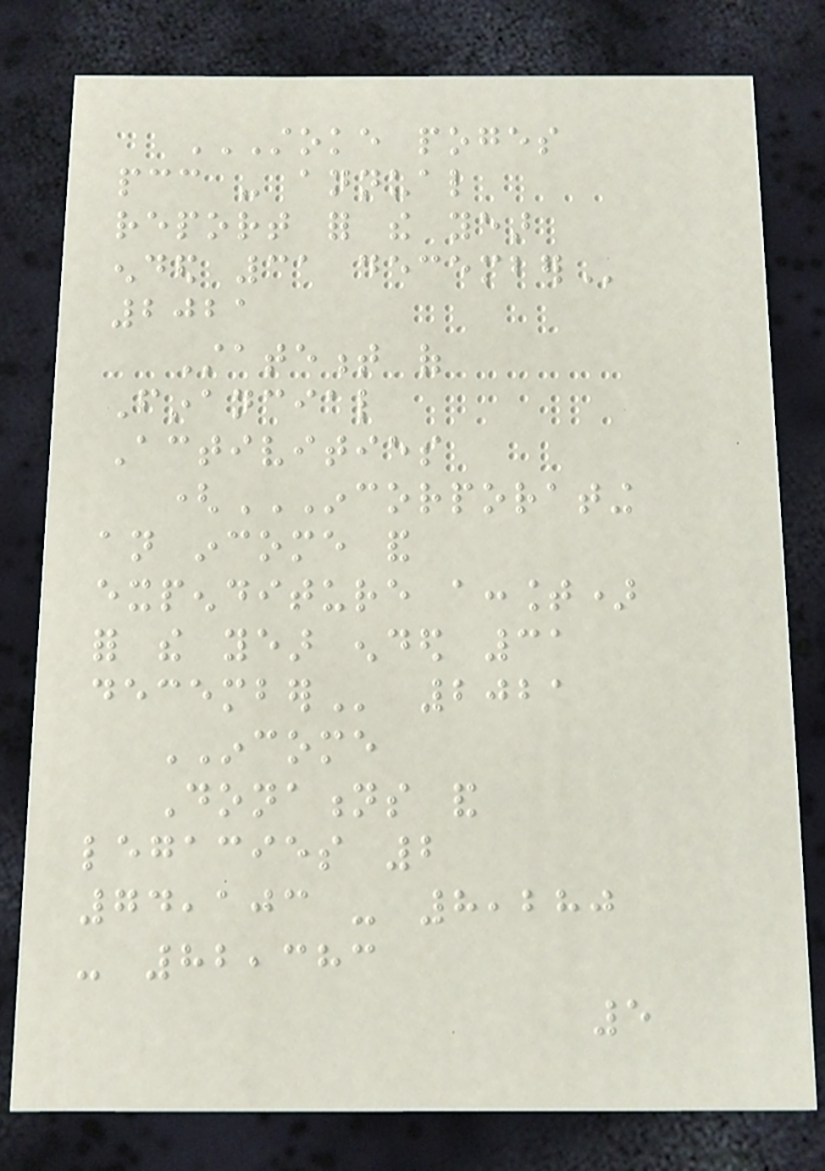STOKE POGES
PCC - ANNUAL
REPORT FOR THE YEAR
ENDED 31 DECEMBER
2021
Statement of
Financial
Activities
(INCORPORATING
AN INCOME AND
EXPENDITURE ACCOUNT)
FOR THE YEAR ENDED 31
DECEMBER 2021
INCOME
Donations and
legacies 2
74,103 - 8,280
- 82,383
5
